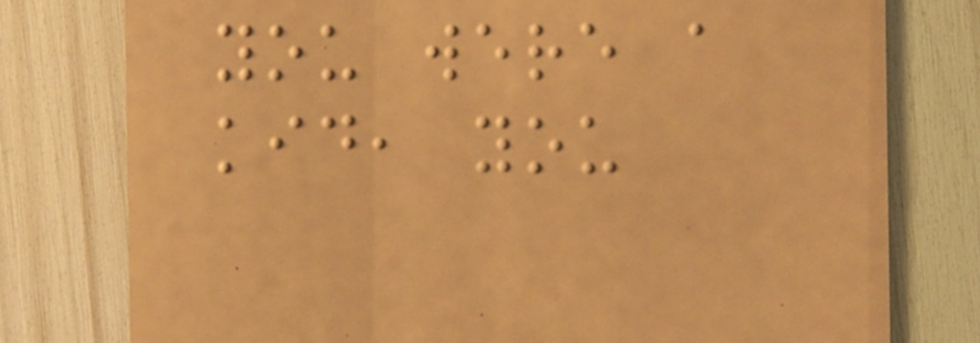you were a
kid, you
